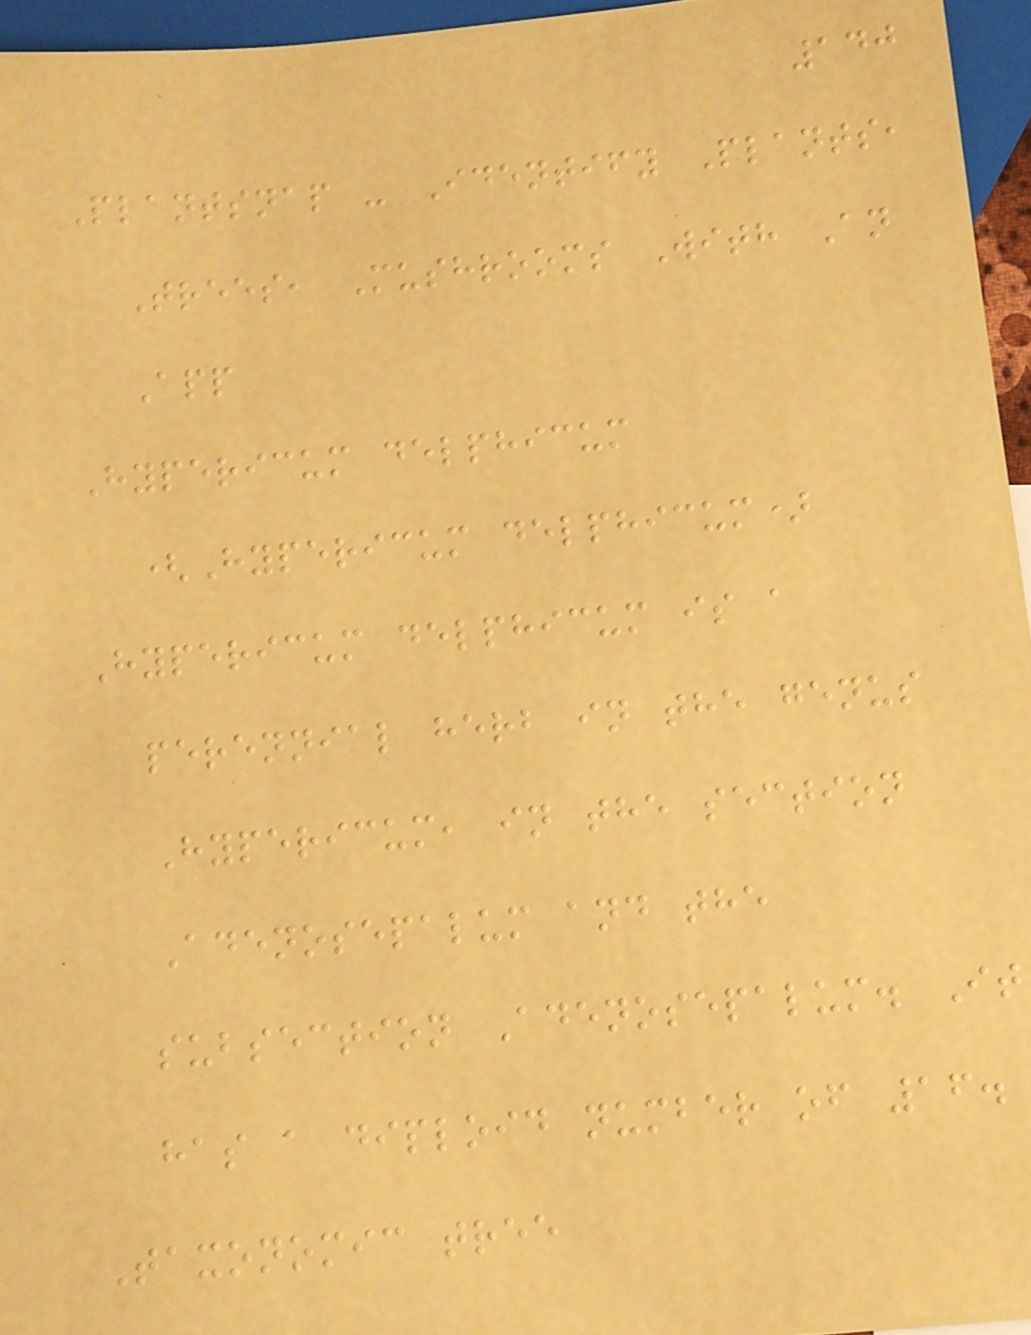140
Plantsnap - Identify Plants,
Trees, Mushrooms With An
App
Hypericum delphicum
(Hypericum delphicum)
Hypericum delphicum is a
perennial herb in the genus
Hypericum, in the section
Adenosepalum and the
subsection Adenosepalum. It
has a diploid number of 16.
Taxonomic tree
